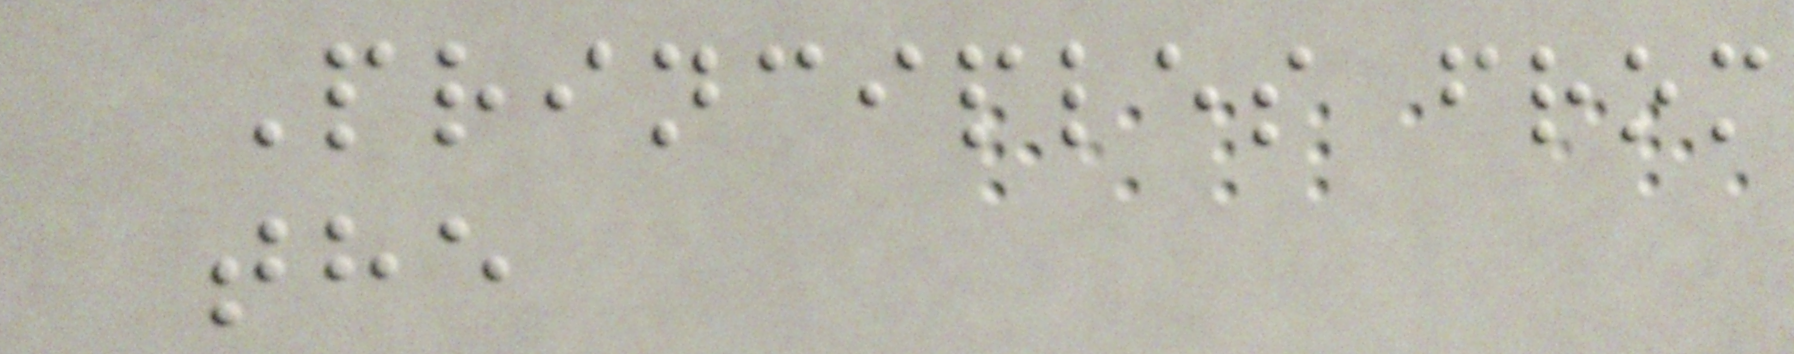Principles from
the
